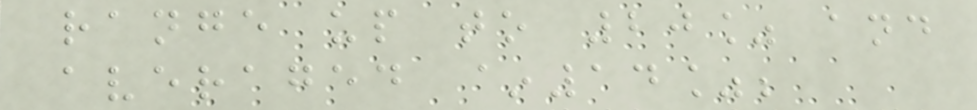range up to 20% and
averaged ~14%;
